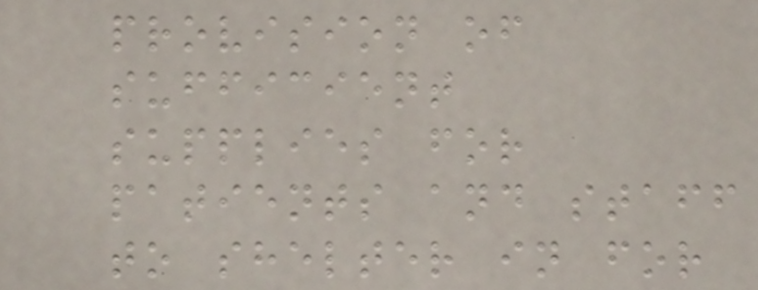provision of
sufficient
supplies for
patients and staff
to shelter in for
